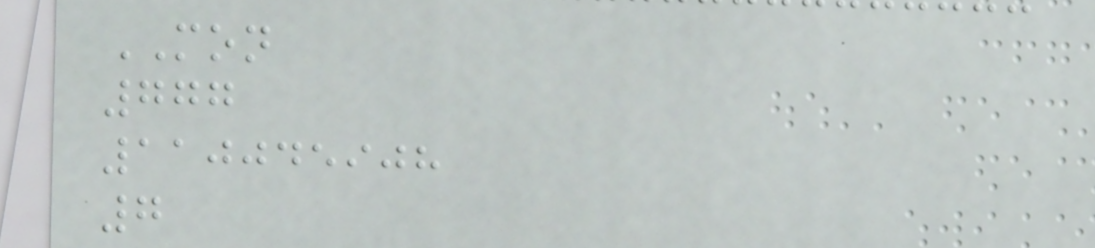MON
777
110045908
7
